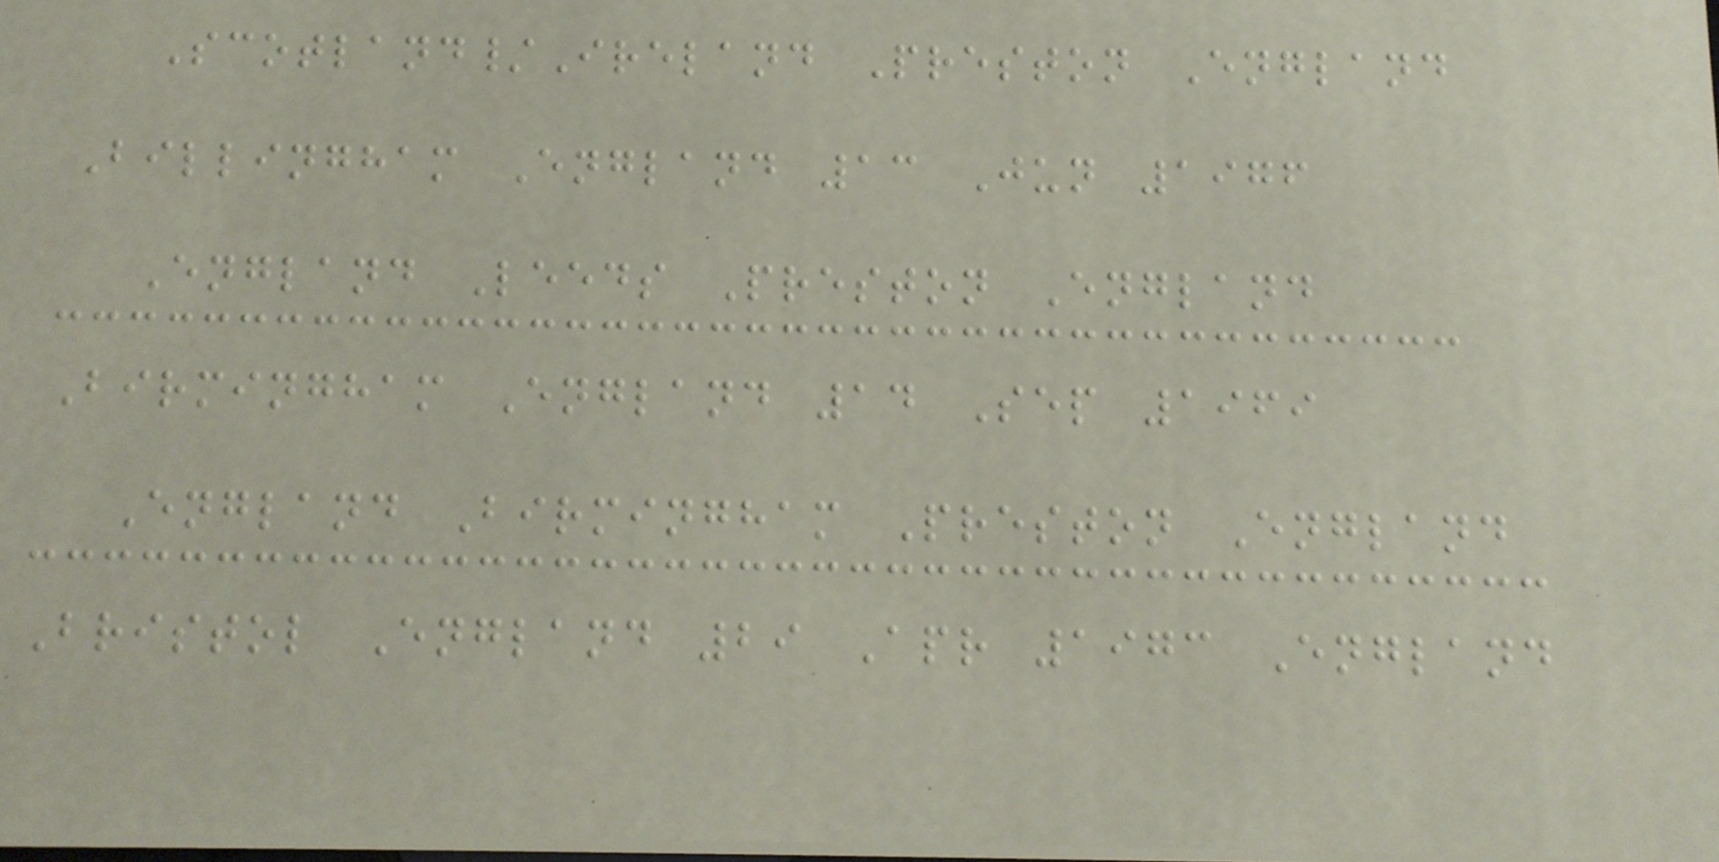Scotland/Ireland Preston England
Billingham England 13 Jun 1976
England Leeds Preston England
Birmingham England 14 Sep 1969
England Birmingham Preston England
Bristol England 29 Apr 1973 England
